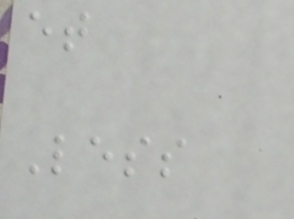et
Less
